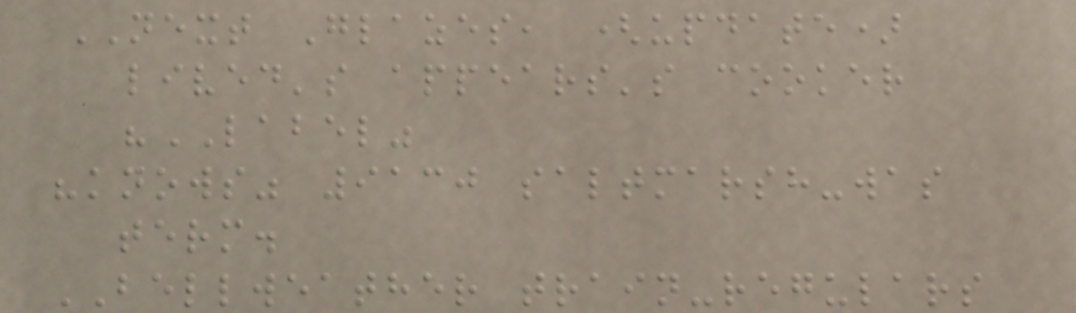NEXT Glazes, (update)
lived's appears's cooker
"LABEL"
"knows" 9130 saltmarsh-was
term.
BELLWEATHER train-regulars
